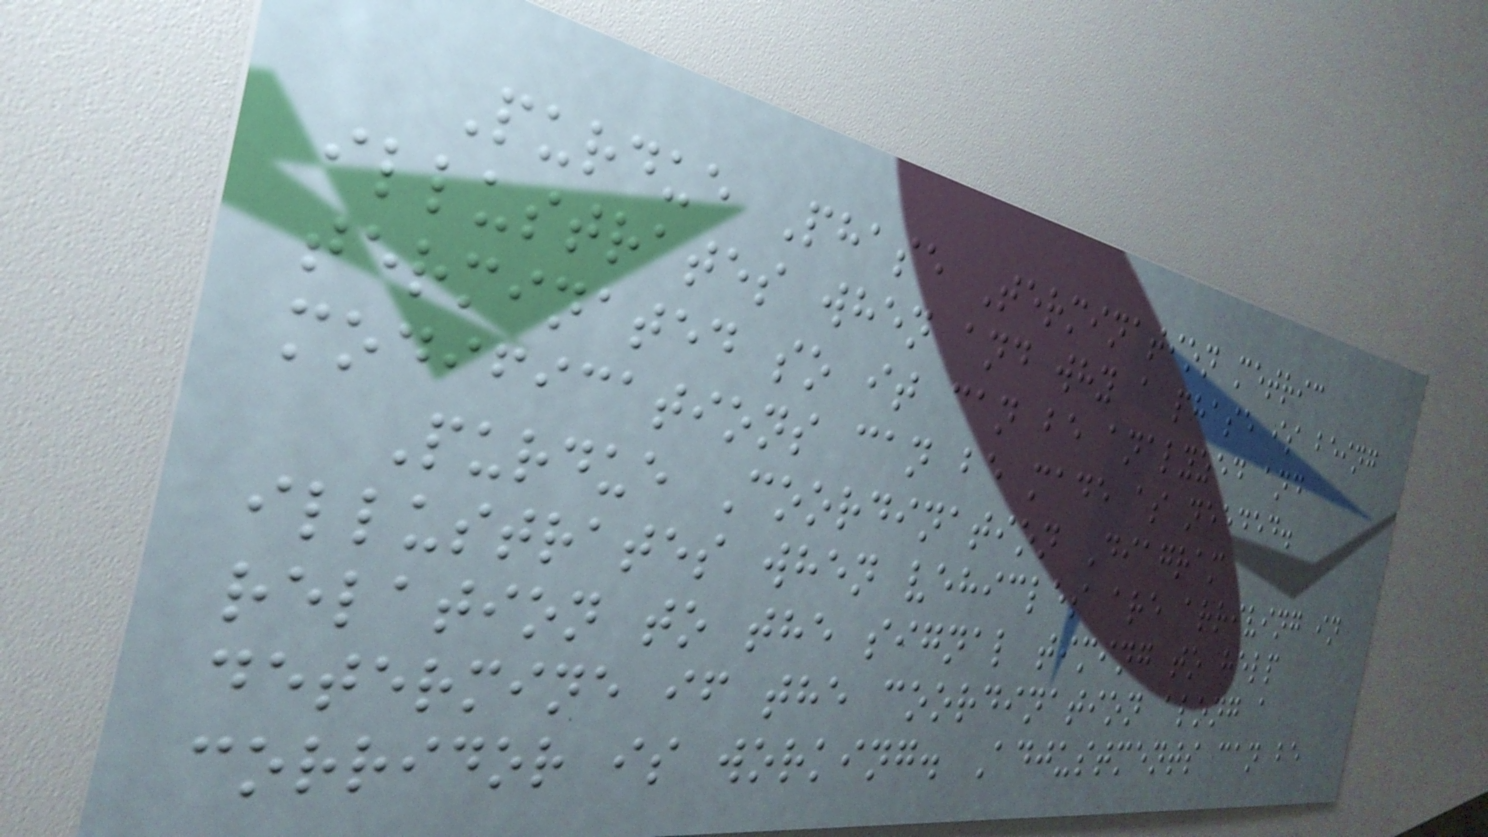Purdue Phase Termination metric
illustrates when and why a phase is being
terminated so it can be analyzed and
modifications can be made as needed.
Purdue Coordination Diagram
illustrates when vehicles are arriving in
relation to the signal timing to help
determine if the coordination along a
corridor is working. Adjustments can be
